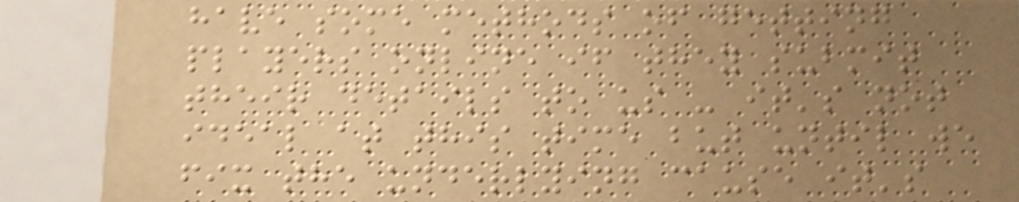have some methods of getting
players online if they submit
their details to us - it's not
ideal at this time but until we
fix the underlying cause it's
